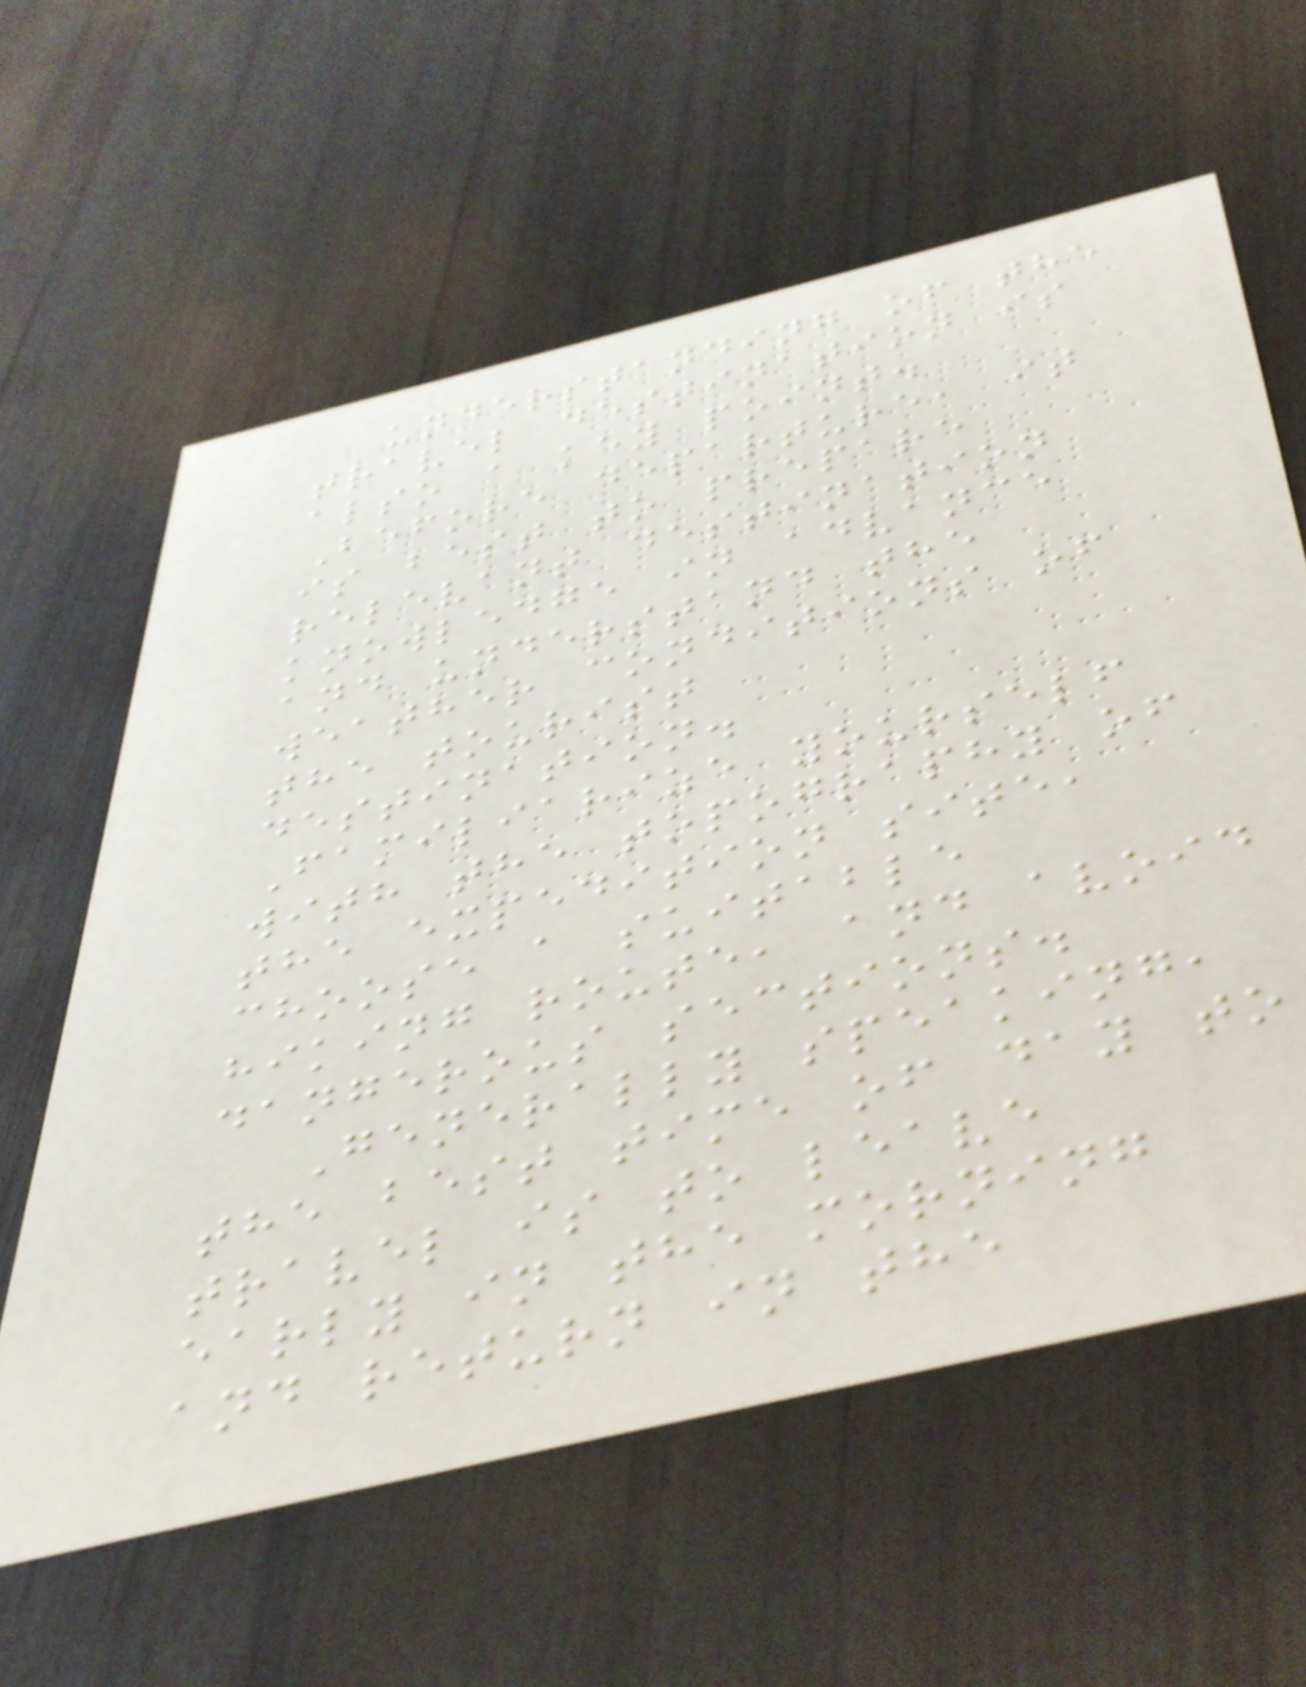understanding of the
travel destination is
also a key point.
Before departure, it
is best to prepare
relevant destination
knowledge in advance
and understand the
weather conditions of
the tourist
destination.
Familiarize yourself
with the topography of
the expedition site,
choose a suitable
hiking route, and avoid
dangerous sections.
Generally speaking,
the best time of day to
travel is to leave
early in the morning
and return in the
